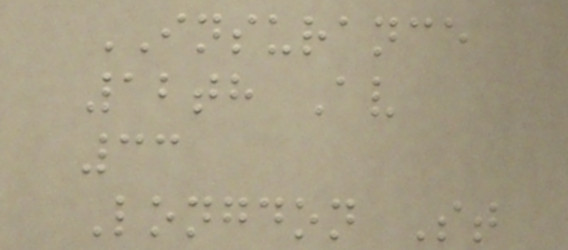INSURANCE
12th Av
33
Longdon St
